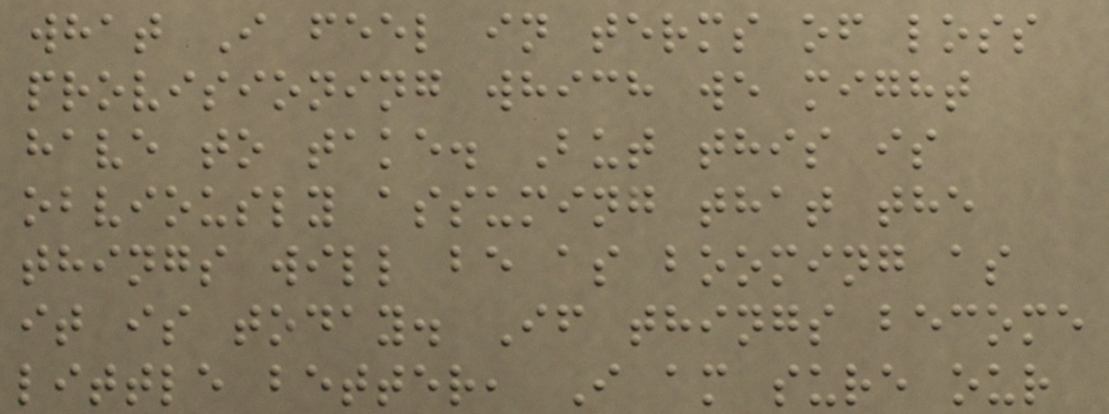what I feel in terms of loss
provisioning which we might
have to take. But this is
obviously assuming that the
things will be as booming as
it is today. If things become
little better, I am sure our
